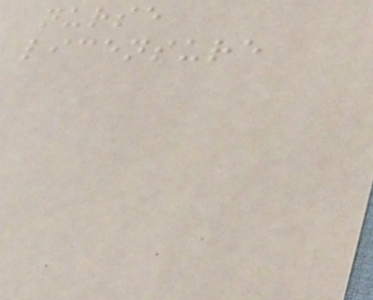nurse
licensure
